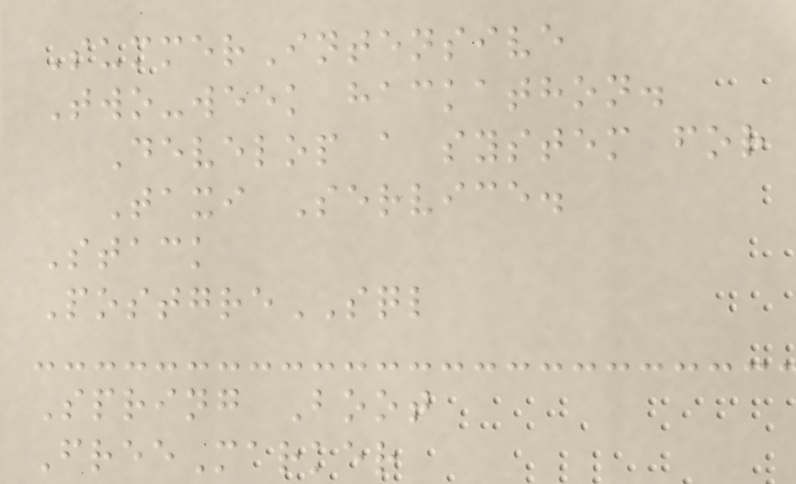SummerIntensive
Two-week hackathon.
Develop a system for
Taxi Service.
Stack
PostgreSQL
Spring Boot
FreeMarker
